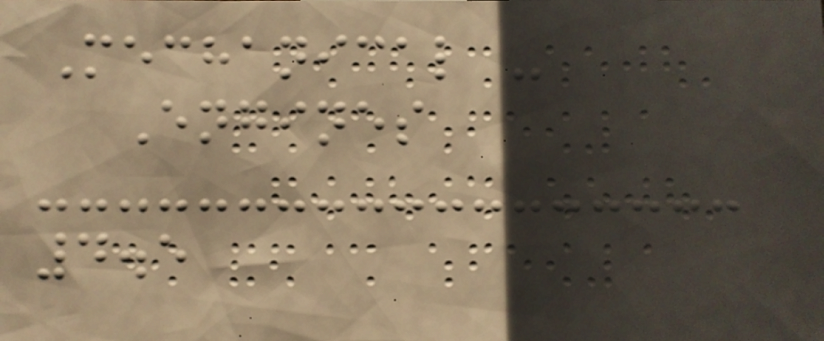Mechanical -
Engines
4.5
